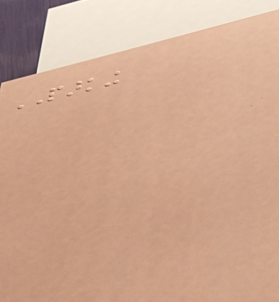PARKING
